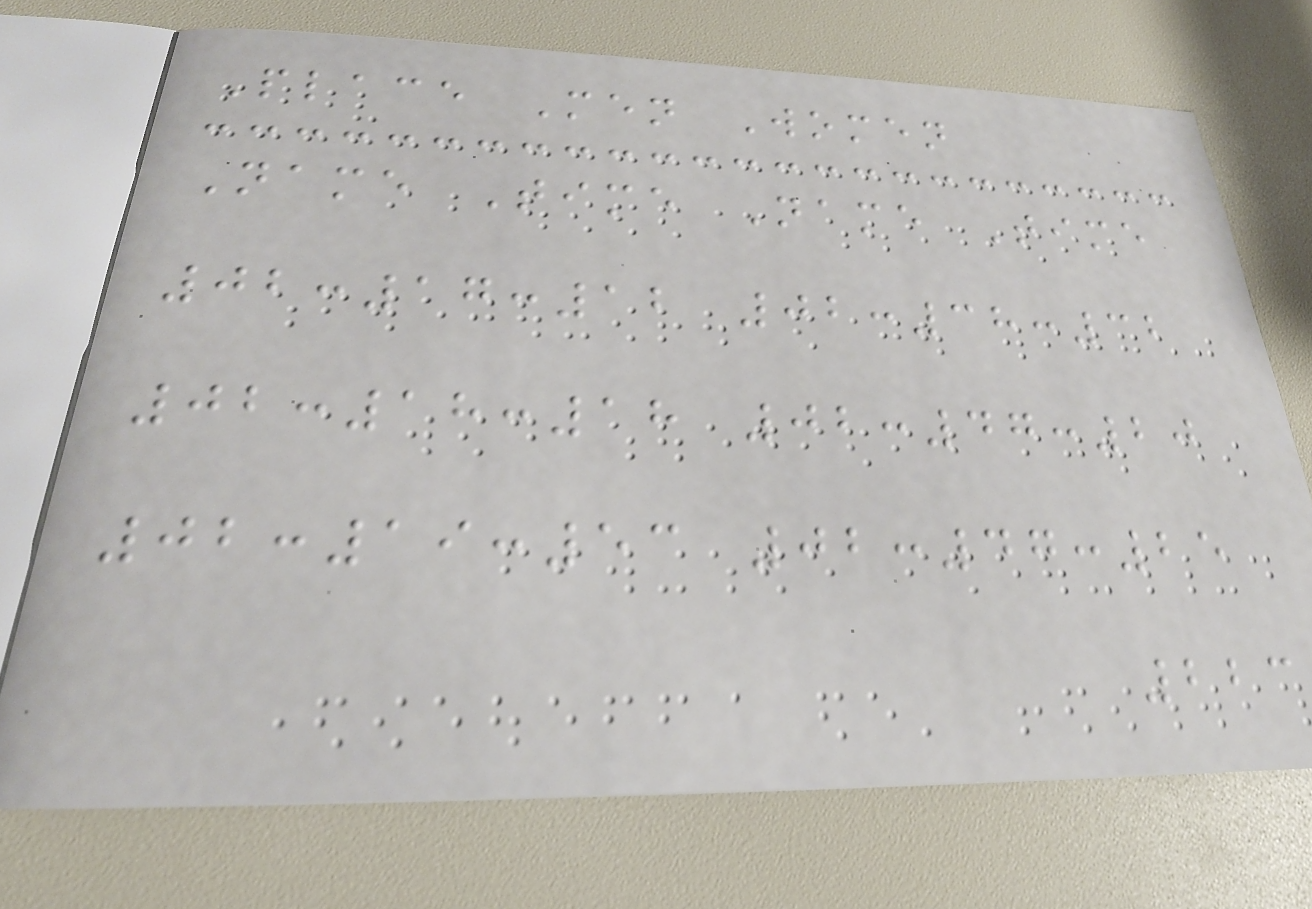Place Men Women
Name Time Name Time
02:17:12 02:38:32
02:18:18 02:47:20
02:19:53 02:47:25
223
